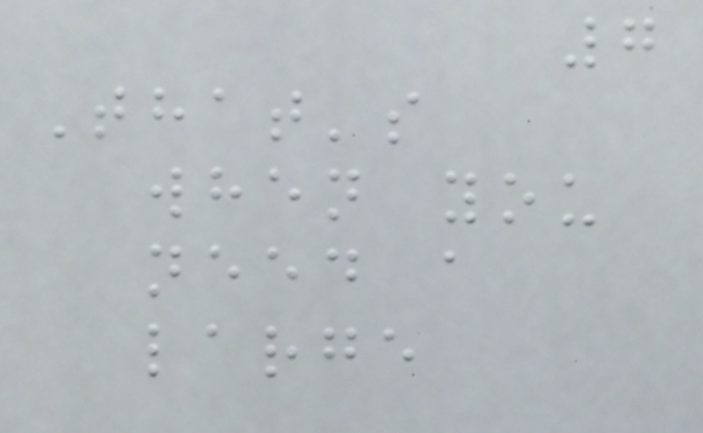7
That's
when you
need a
large
